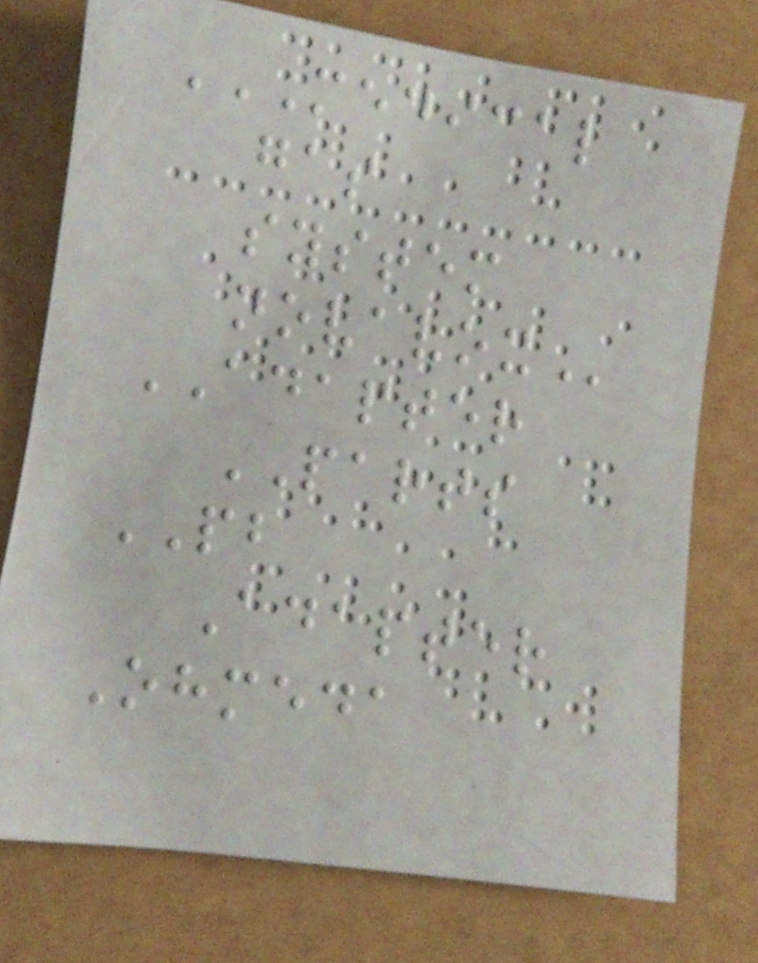MEDICAL
GAS
SYSTEM
NOVAVOX
ADAPTER
PARTS
PB
Adapter
Ohmeda
